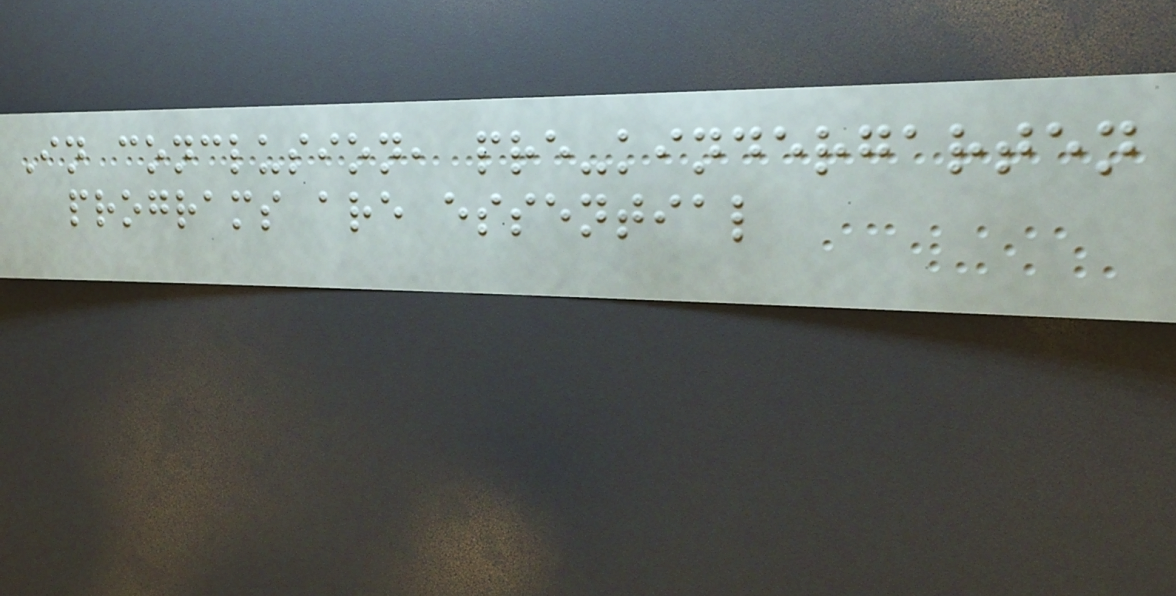In conclusion, pre-kindergarten
programs are essential
